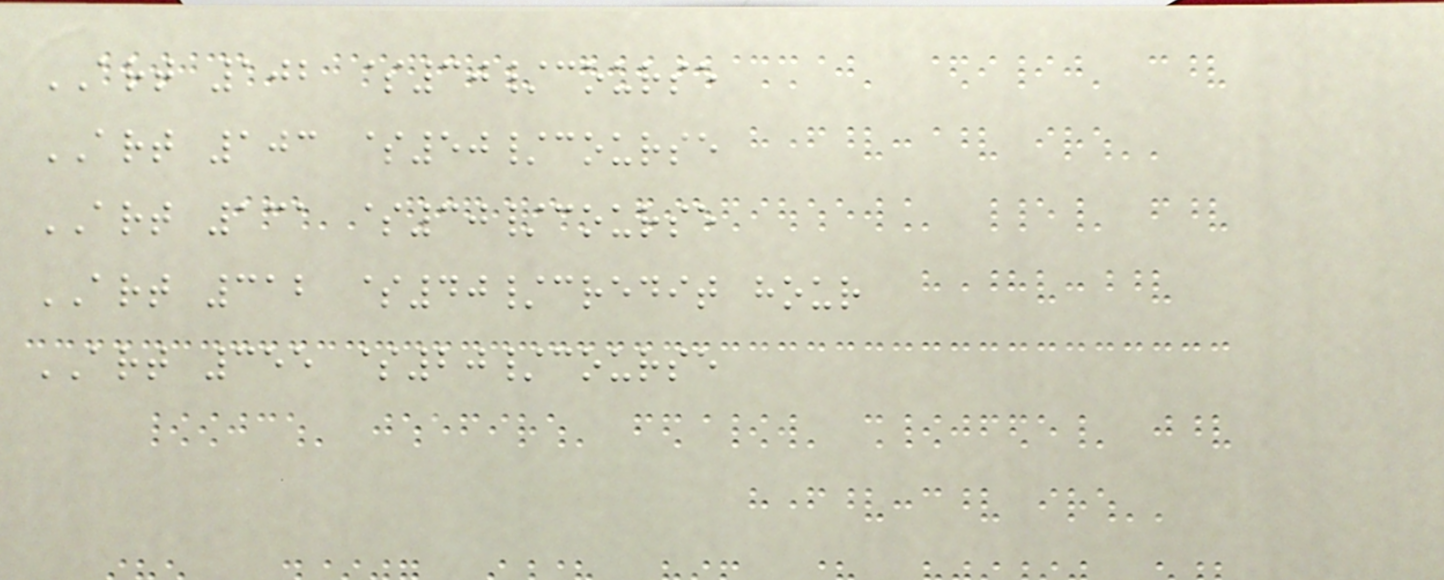ART 102 $30/course
ART 103 $50/course
ART 131 $30/course
ART 312 $40/credit hour
ART 355 $20/course
